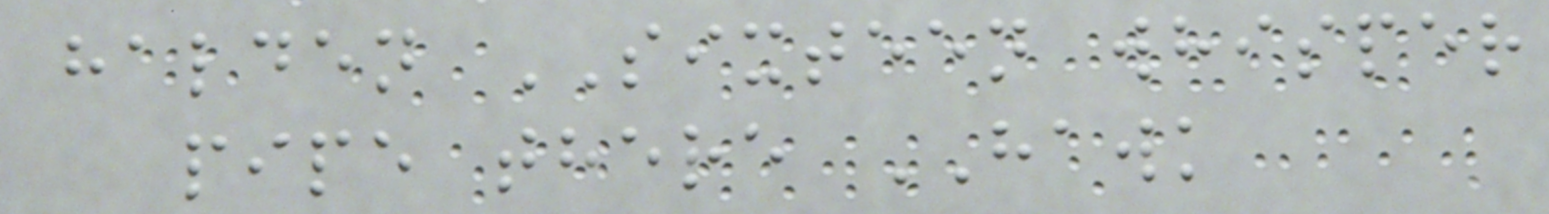halden SIXTEEN whisper
pipe there HAWK
